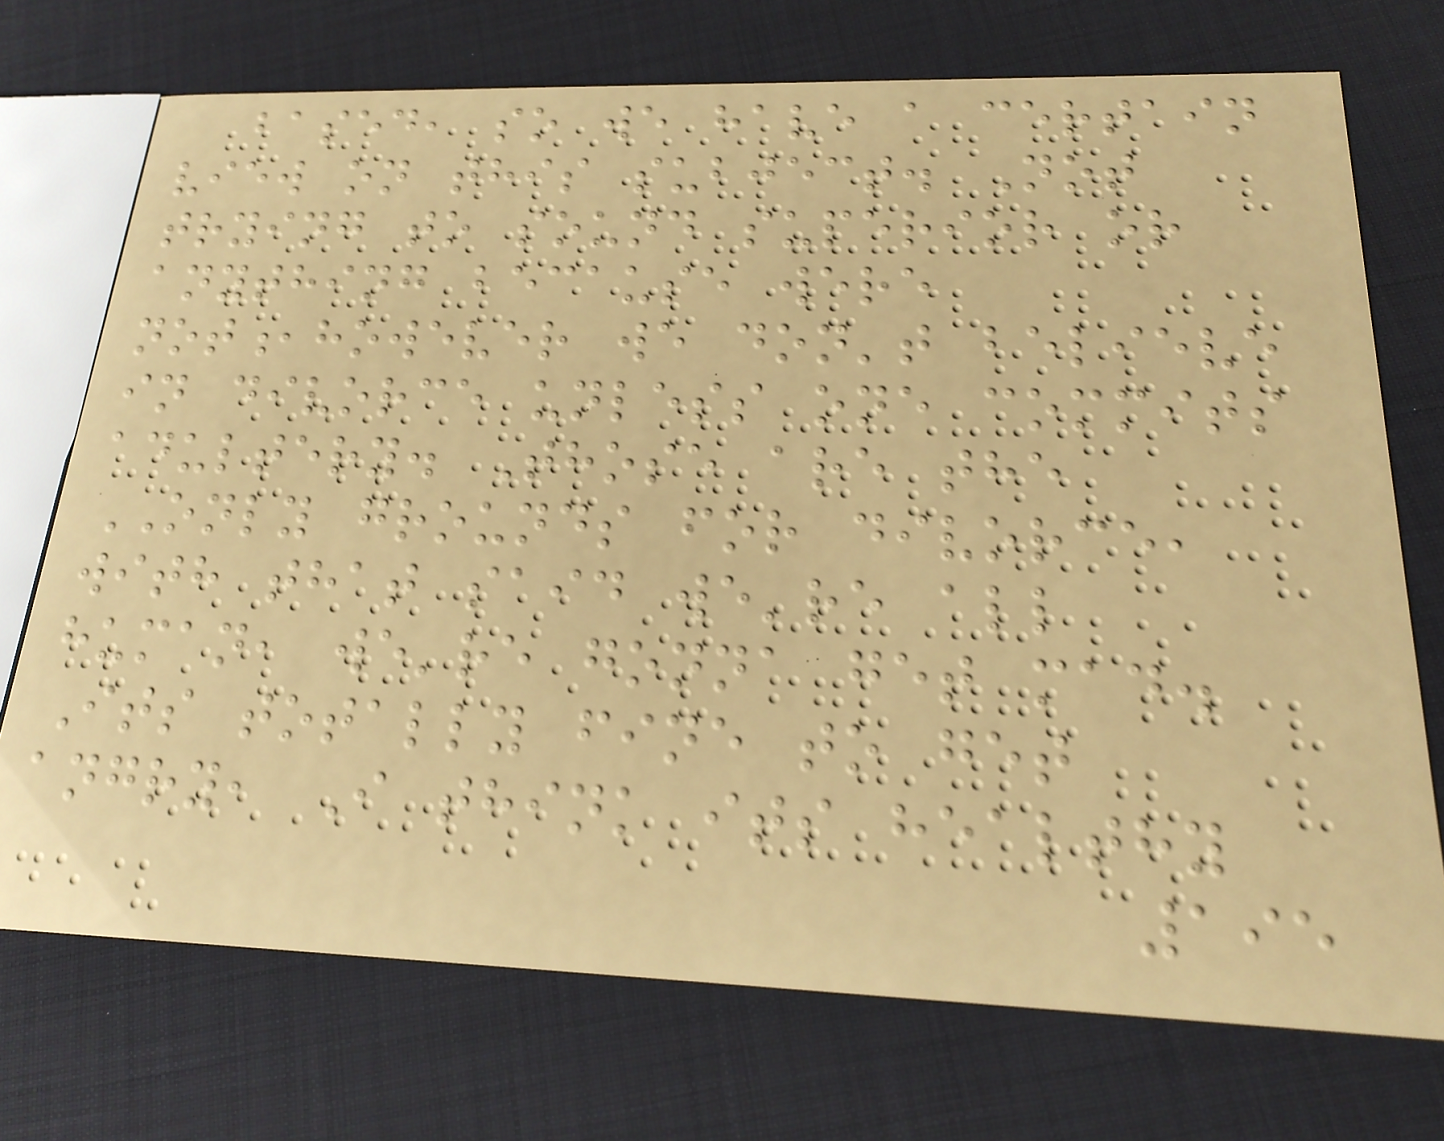based, so we have a certain
view on this subject. Not
trying to sound superior or
anything because were
not,however we don't believe
in divorce unless one commits
adultery. Those are the
ONLY grounds for divorce,
with that said we're all
human, we're gonna get mad.
Its totally fine to get
angry, I think its healthy
195
